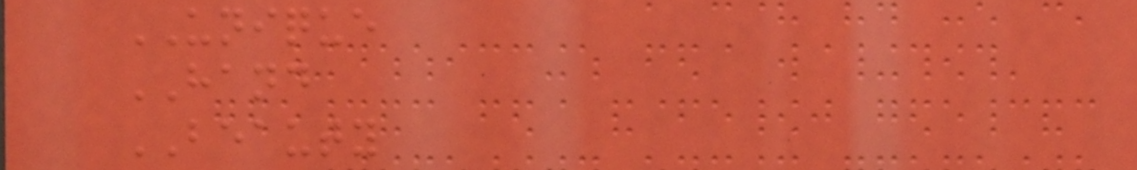UNIQUE
HAND
BEAUTY
